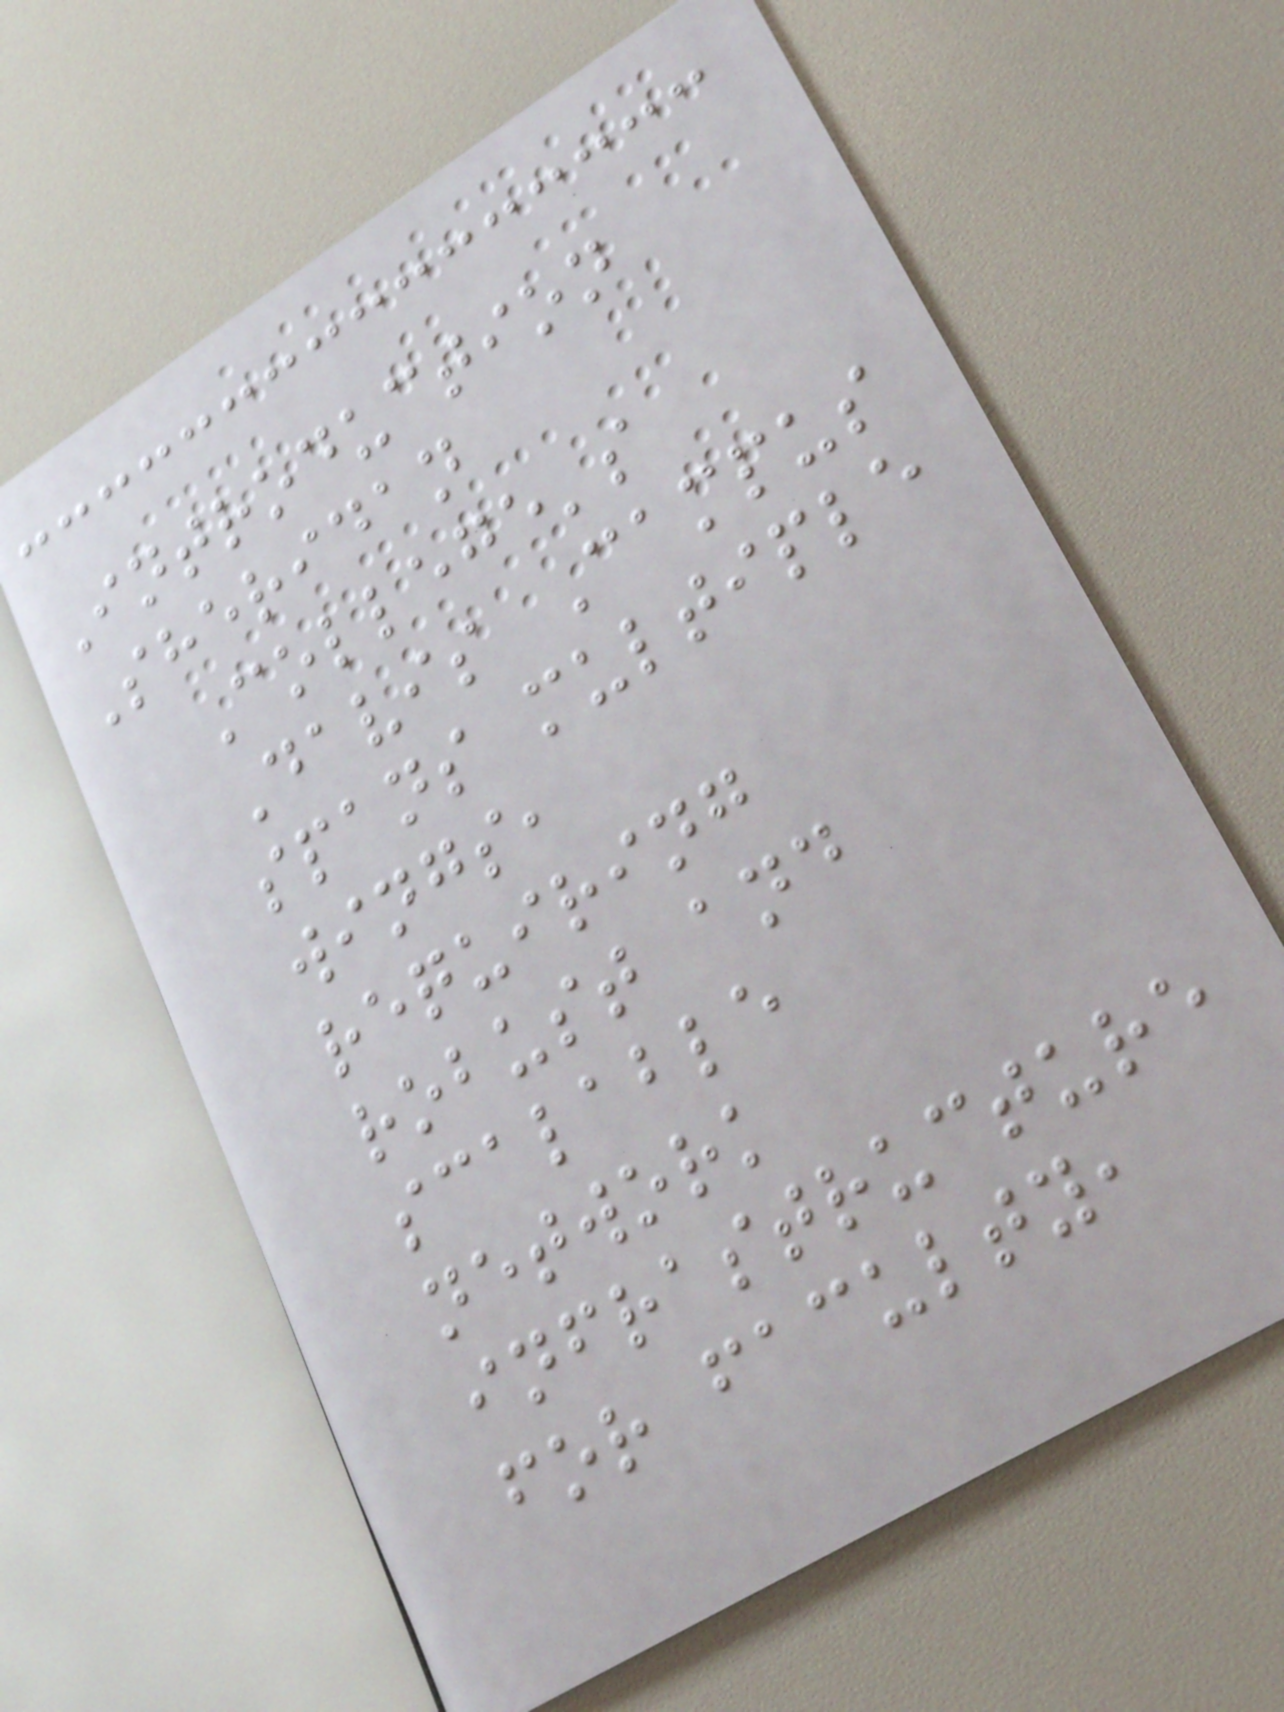Introduction
Sheridan
College's
Davis Campus
spans multiple
wings,
requiring
robust and
scalable
network
infrastructure
for faculty,
